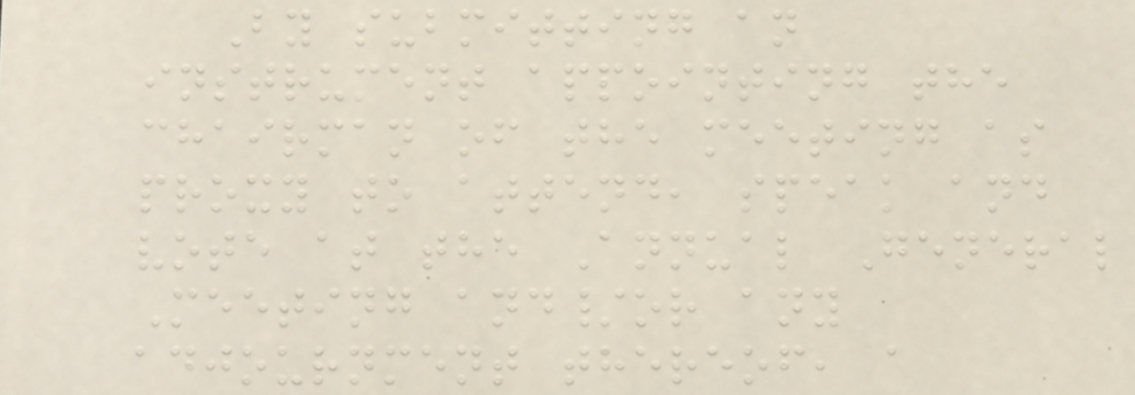By submitting an
instrument appointing the
chairman of the meeting as
proxy to attend, speak and
vote at the Annual General
Meeting and/or any
adjournment thereof, a
